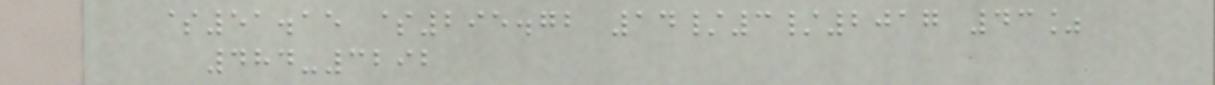$51.15 $295.72 14/3/2017 43%
484-3292
